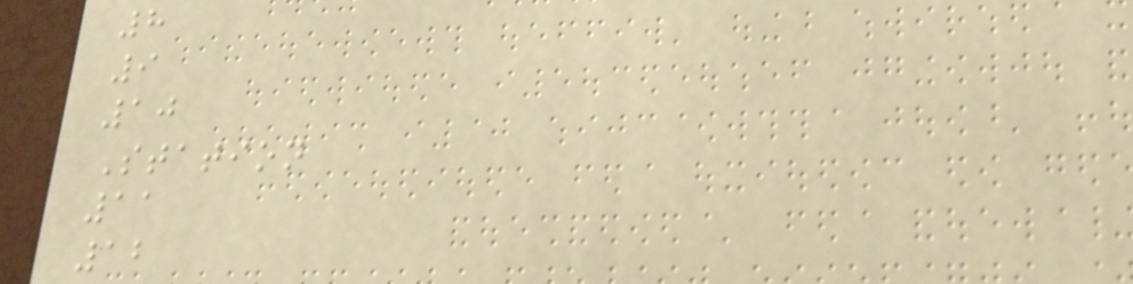8
9
10
Station
11
12
